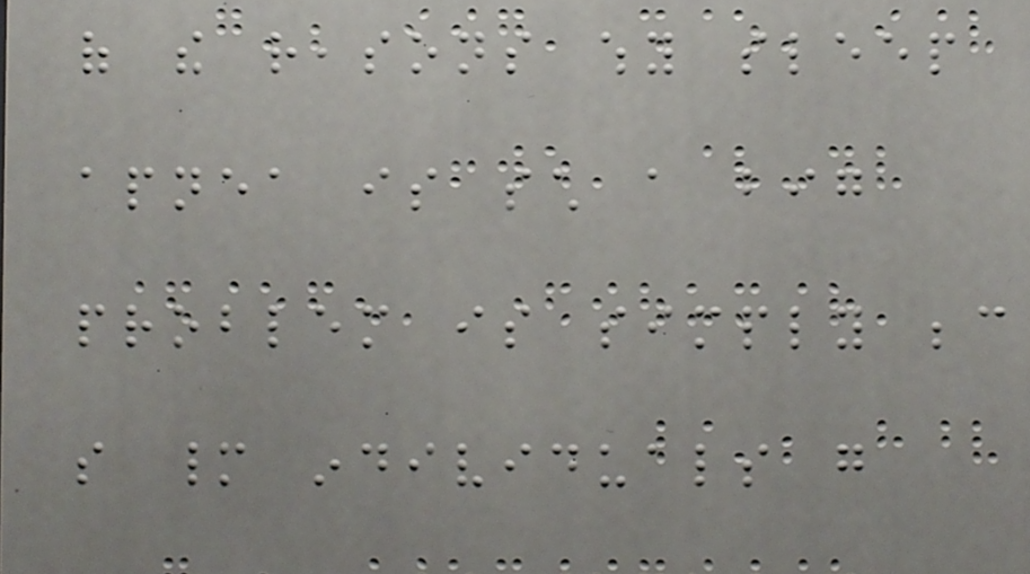of the reasons why sleep
apnea is such a big
problem is simply because
so many individuals go
